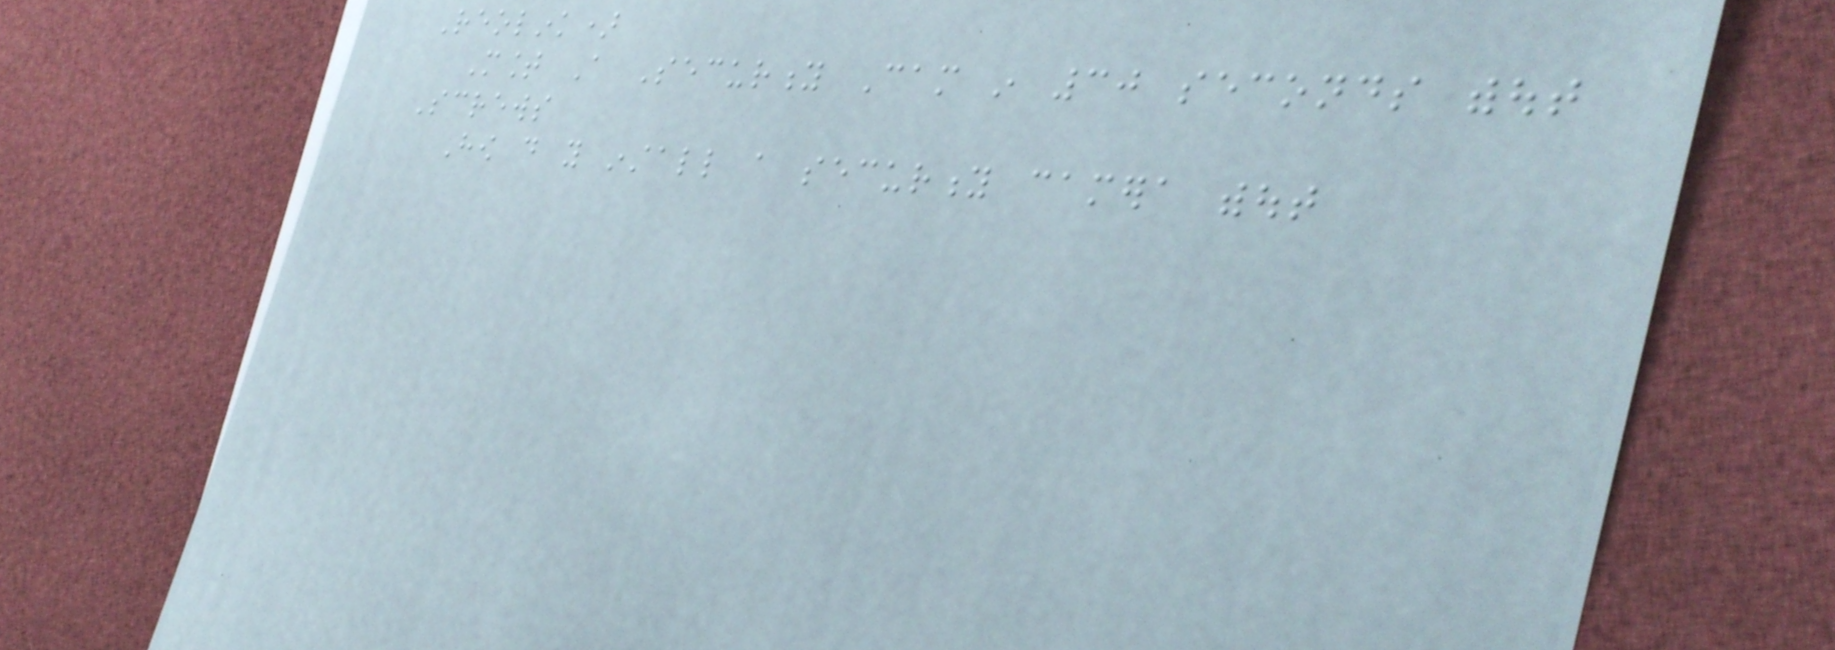Reolink)
Mount A Security Cam in 30 seconds without
Screws
How do you install a security camera without
